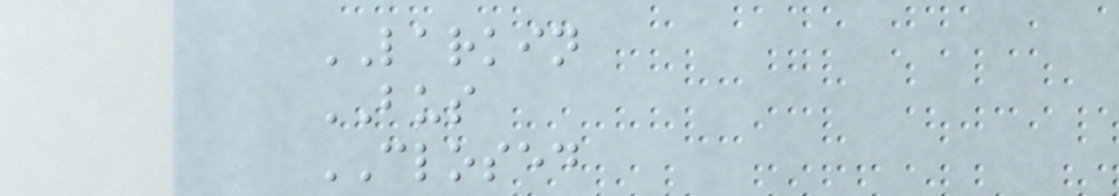LARKIN
BUS
CLOSED
